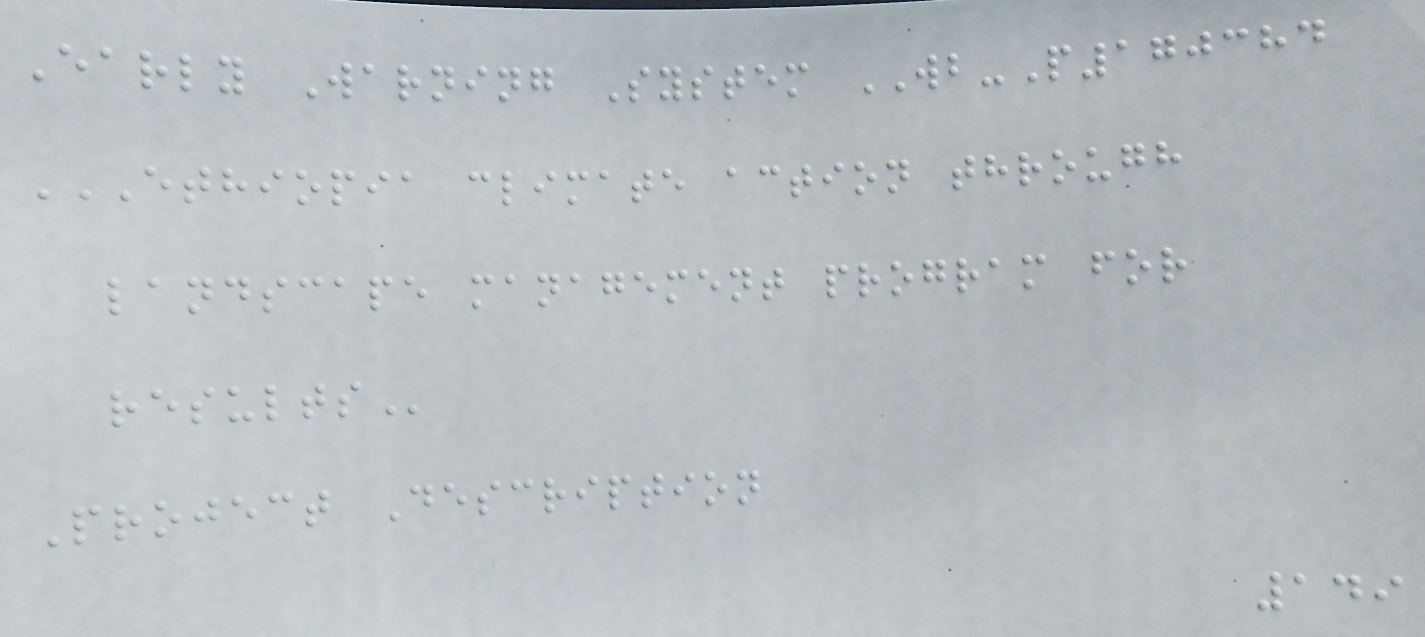Early Warning System WB-P170384
ETHIOPIA CLIMATE ACTION THROUGH
LANDSCAPE MANAGEMENT PROGRAM FOR
RESULTS
Project Description
149
